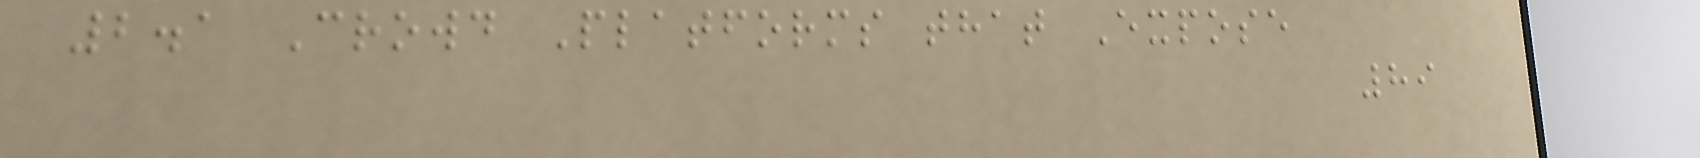2.1 Crowd Platforms that Expose
89
